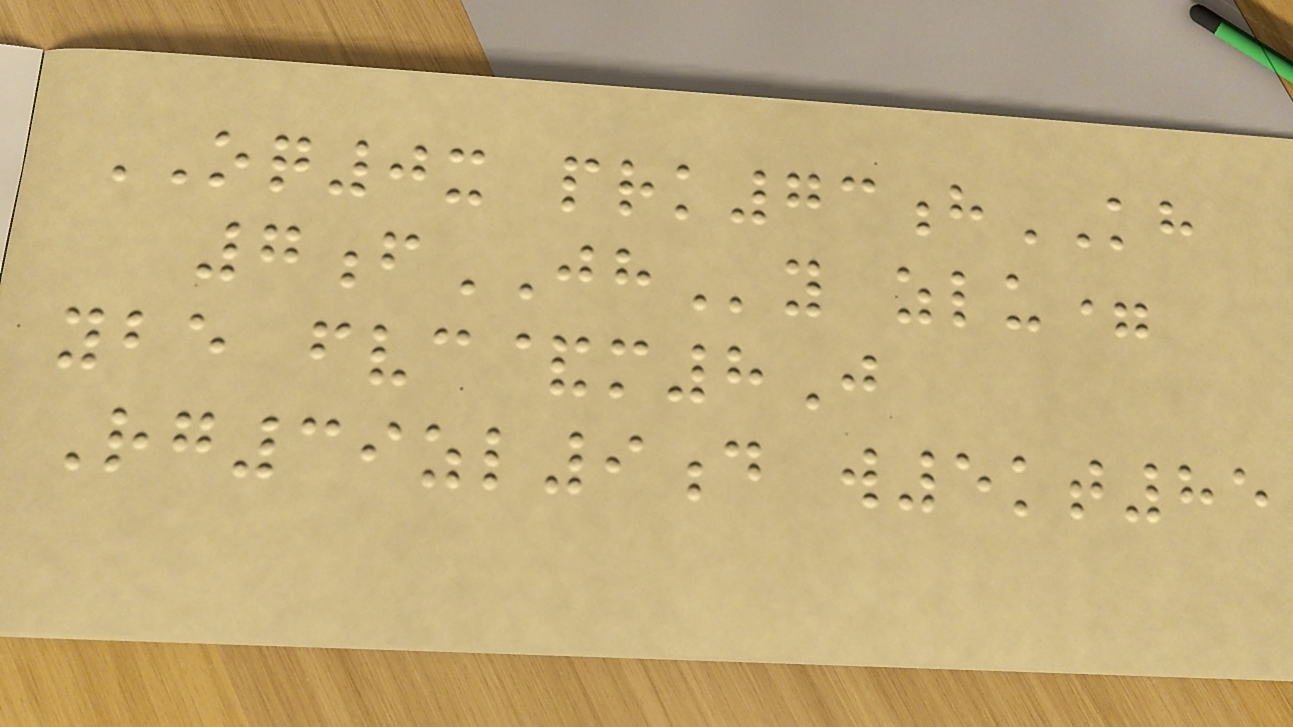OQ0x prk73hKH
7fJHy zlu=
ybe fvc&m8J
Rg39zl9d w5kt85
